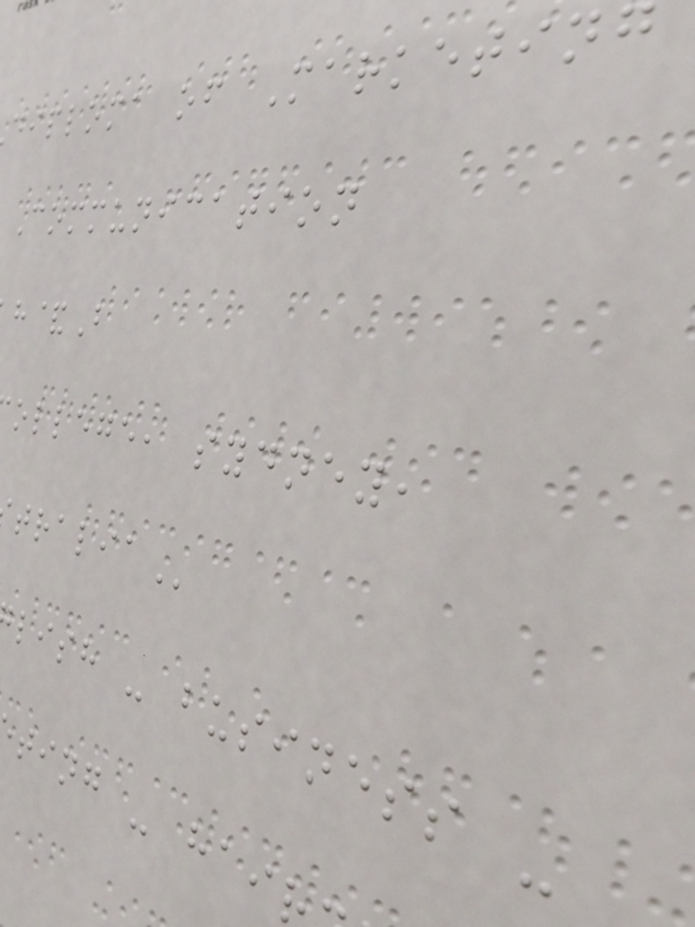diploma of Marketin
Communication
&B
ollege, sydney,
lish - business -
